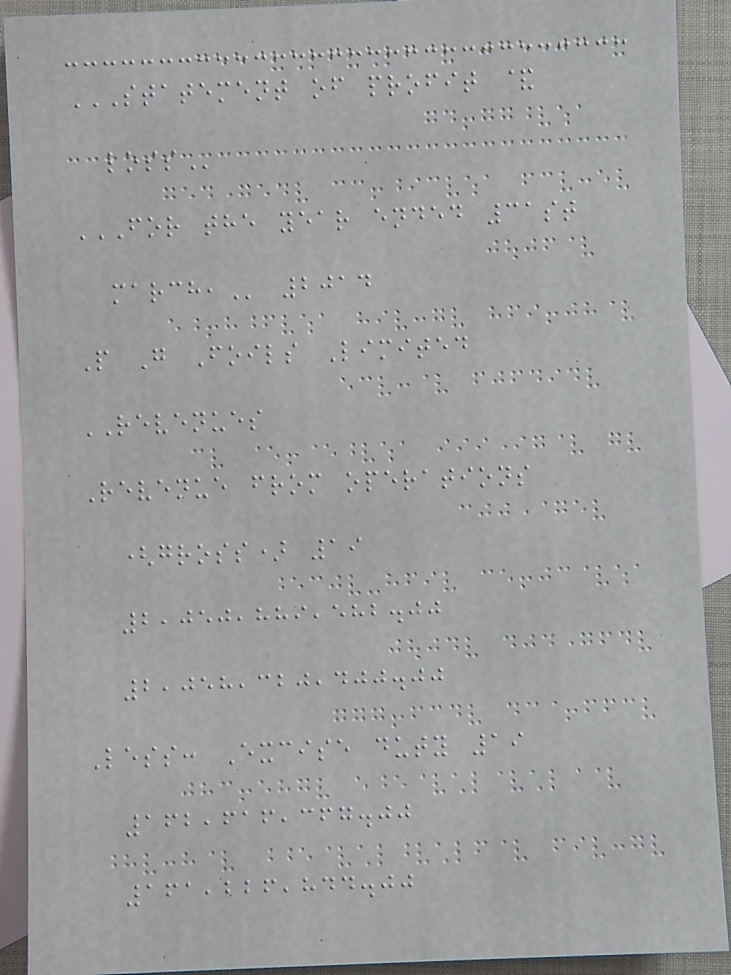STATEMENT OF PROFIT &
LOSS
FOR THE YEAR ENDED 31ST
MARCH, 2014
P G Foils Limited
REVENUES
Revenue from operations
(gross) 19
2,050,889,582.00
2,058,320,400.00
Less: Excise duty 19
162,616,367.00
161,226,844.00
